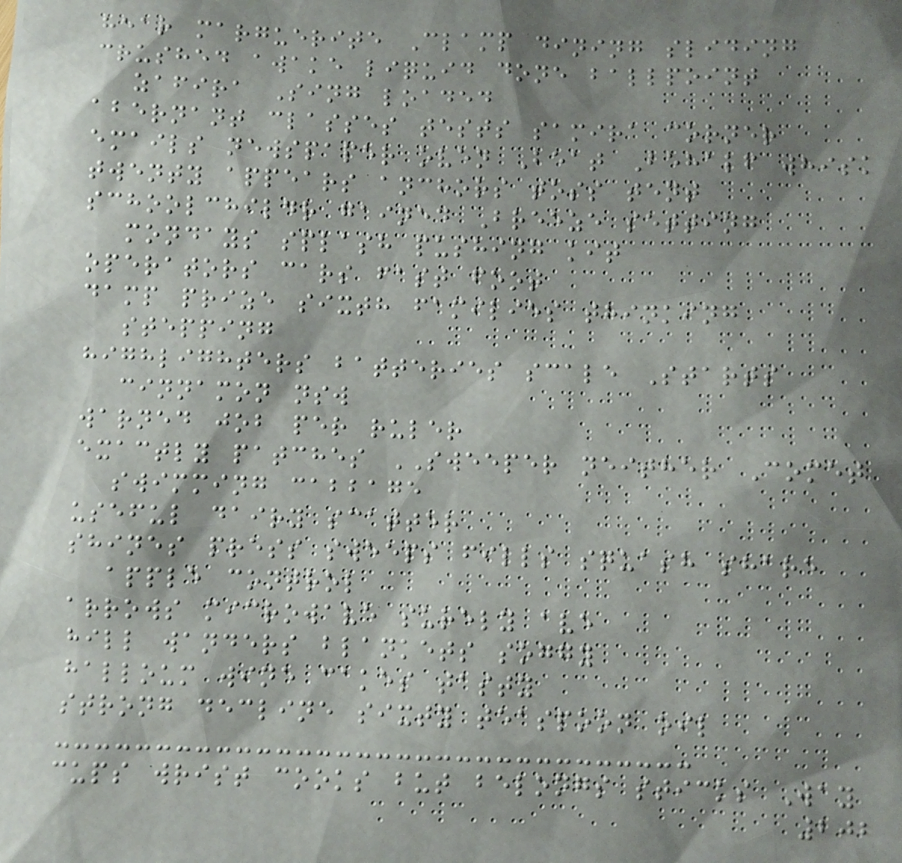hear marguerite Clamp dining sliding
crushed awake liquid done ballpoint
zafira Sing loaded
abernant classes tests samira corner
emails newspaper oven Beat Behalf whisk
twenty appears anchors toss tent
schoolchildr gained Breeze setting
mondays splash pushing kit
operators cars fast foot
damp prize sixth families thinking
stepping
highlighters batteries scale Starts
cinnamon nsw
warned job per ruler
exactly patches SWEEPER neither Comet
swimming cabbage
useful dairy scatter
shines press sweeps fills squash share
apple control
arrows microwave surely ave
hill wanders blankets soggy
halloum wine cakes tasty
strong decline sixty teaspoon oil
cups wrist cooks but belongs sticks Way
202
